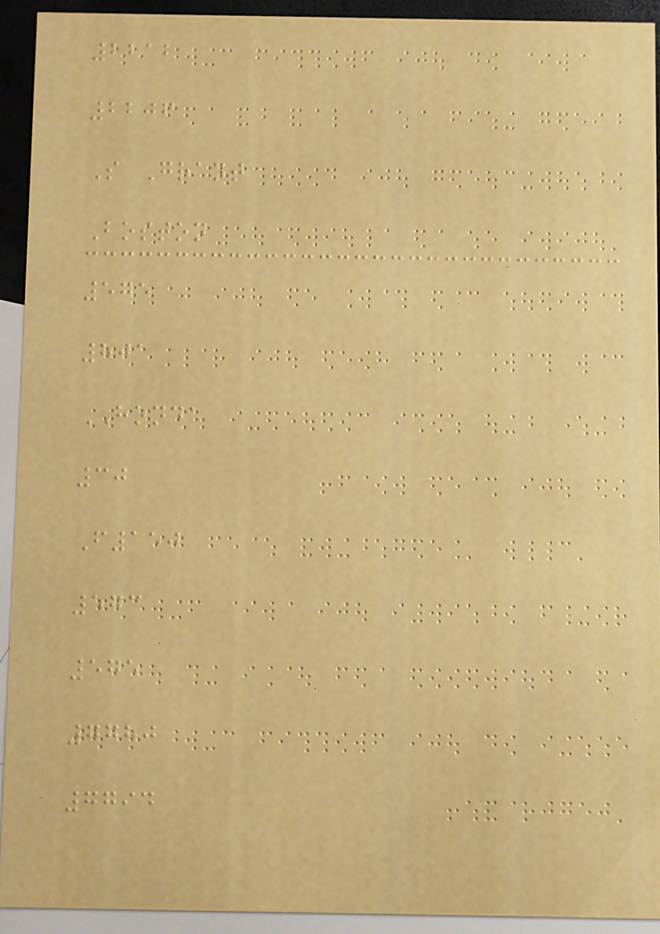2212
2206
S Grant
Boston
575
801
HONDA
30
F150
573
575
7780
7794
